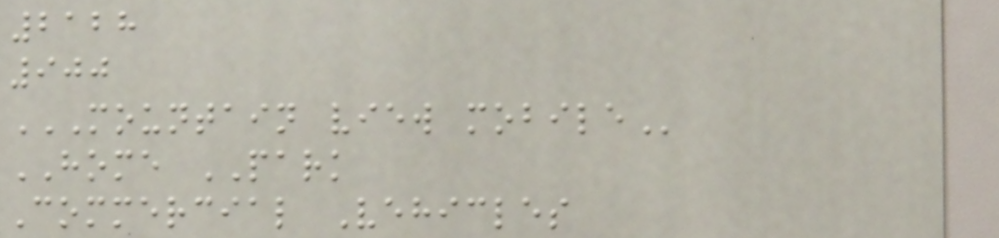2128
900
MOUNTAIN VIEW MOBILE
HOME PARK
Commercial Vehicles
